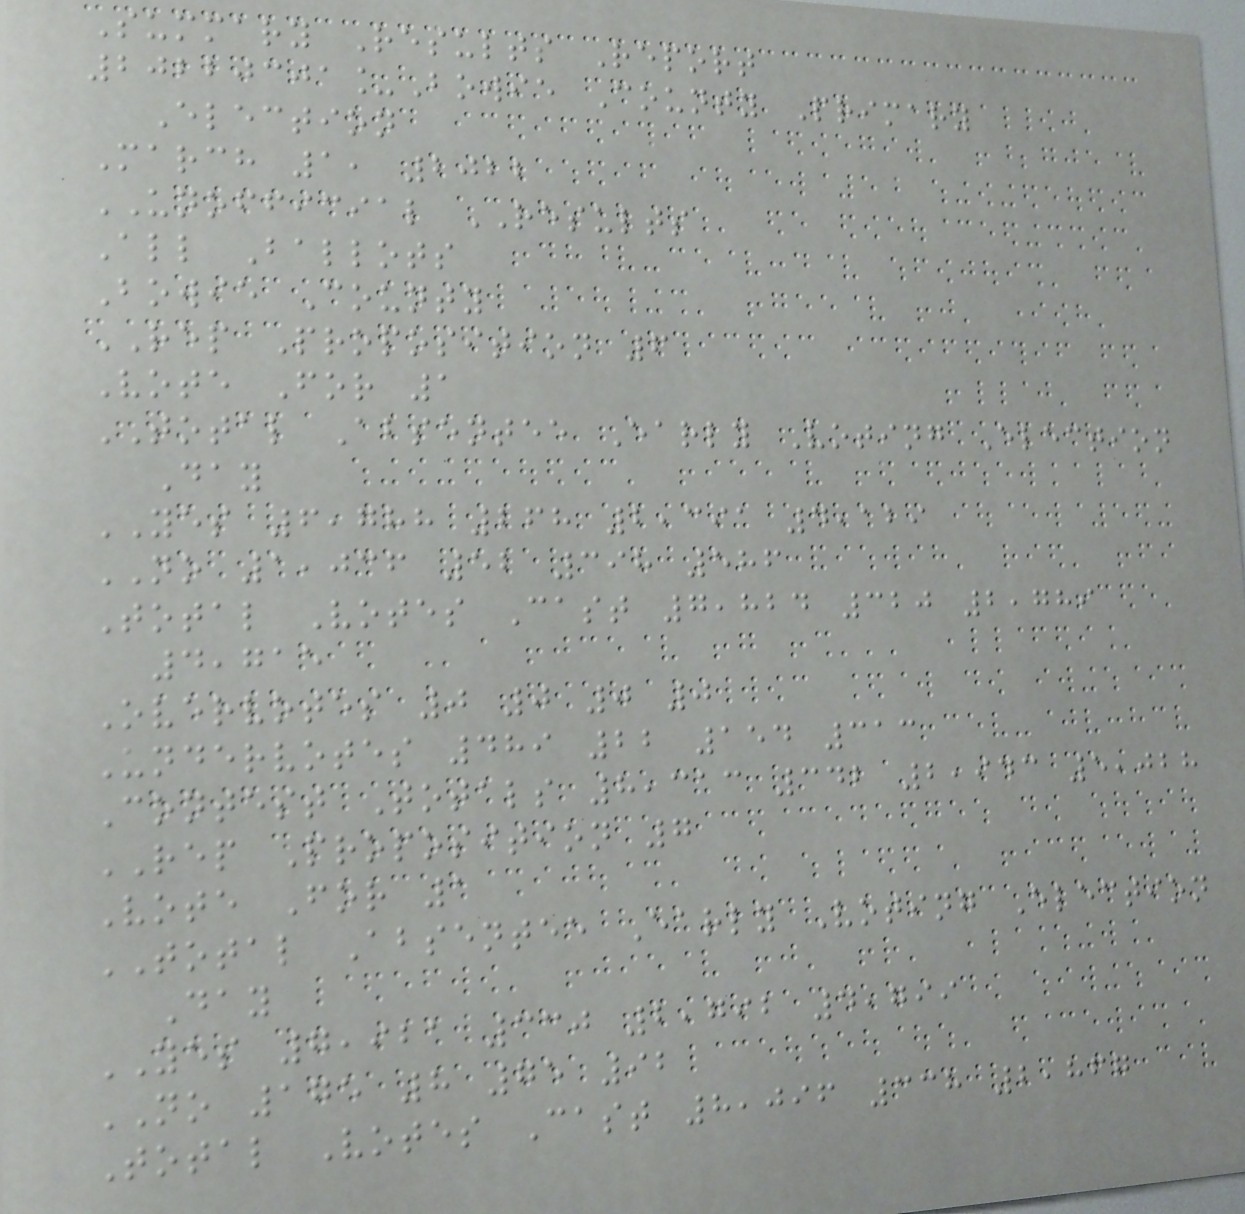Summary Results Report
20220301_Bowie County Primary
Election
March 1, 2022
UNOFFICIAL RESULTS
All Ballots
Bowie County
REP Proposition 6
Vote For 1
TOTAL Absentee Early Voting Election
Day
YES 6,788 268 2,391 4,129
NO 1,036 52 398 586
Total Votes Cast 7,824 320 2,789
4,715
Overvotes 0 0 0 0
Undervotes 489 22 154 313
Contest Totals 8,313 342 2,943 5,028
REP Proposition 7
Vote For 1
TOTAL Absentee Early Voting Election
Day
YES 7,921 330 2,792 4,799
NO 175 8 75 92
Total Votes Cast 8,096 338 2,867
